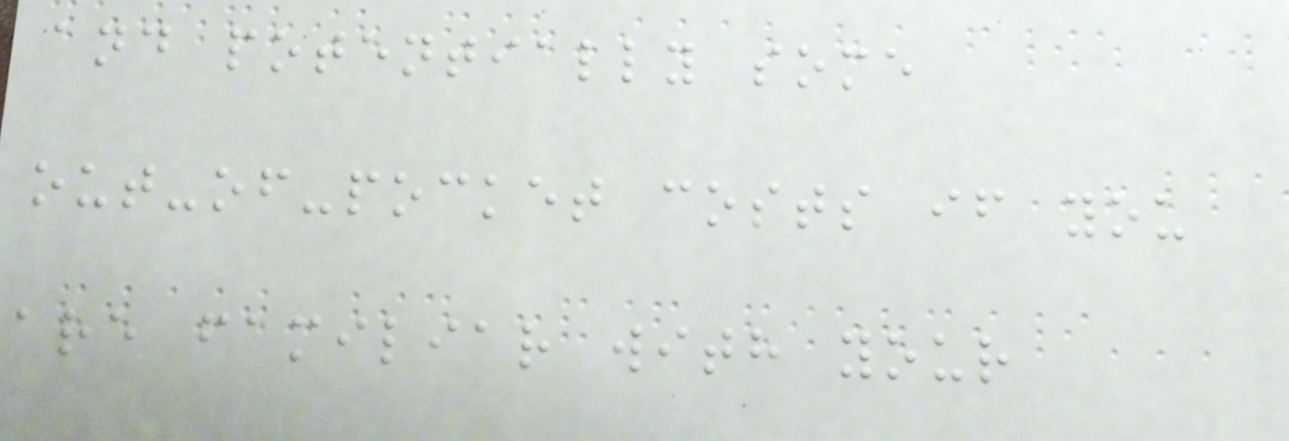and potentially some
out-of-pocket costs if you
are familiar with your
